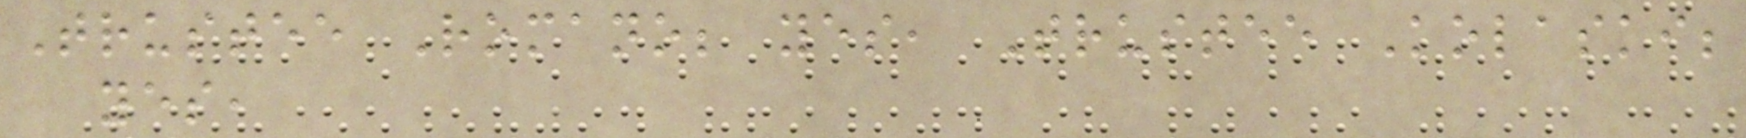Trustee Romano; yes, Trustee Kolaski;
yes,
